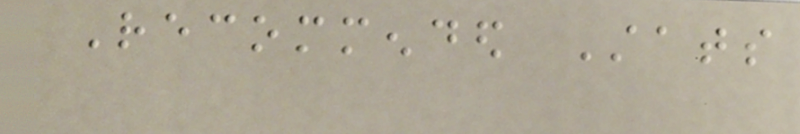Recommended Stats
